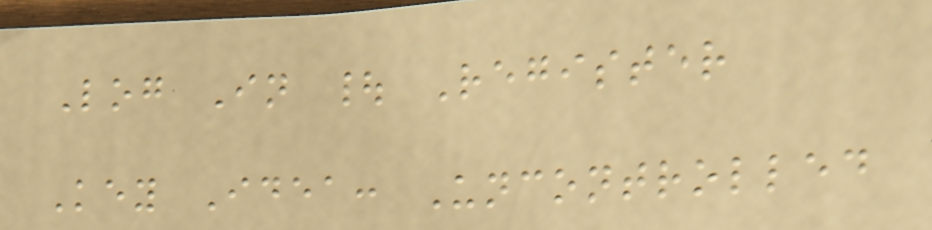Log In | Register
Key Idea: Uncontrolled
